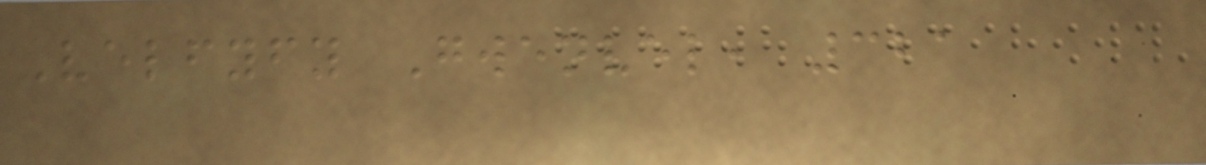Velfyfy Gwenvel, 321
